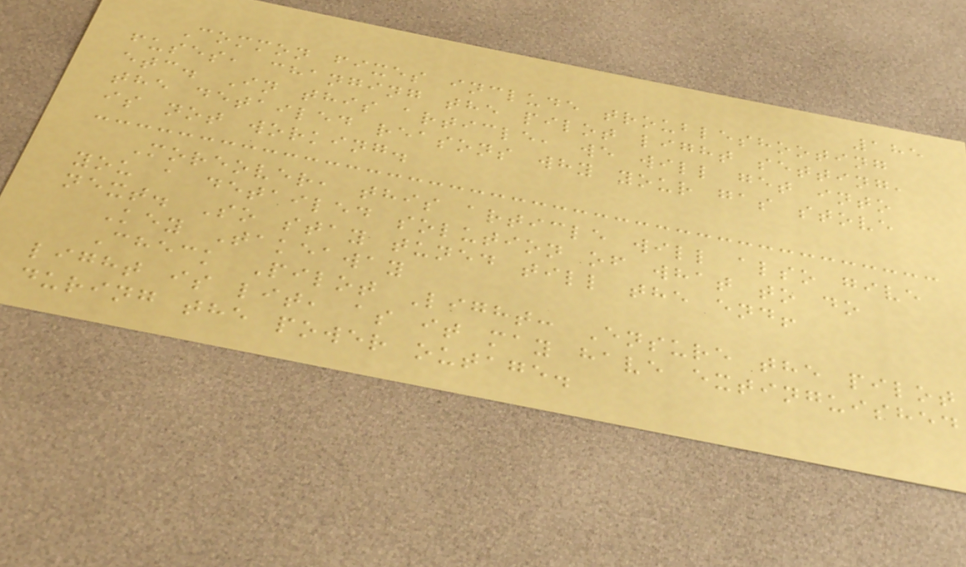185
Common fixes include troubleshooting
fuses, changing the pilot light setting,
etc. In this article, we will get into
the detailed reasons why your gas stove
is not working.
Moreover, this article will also give
you a detailed solution of what to do
next. So stay tuned till the end!
Key Takeaway
Check Pilot Light: Ensure the pilot
light is lit, as it may have extinguished
during the power outage.
